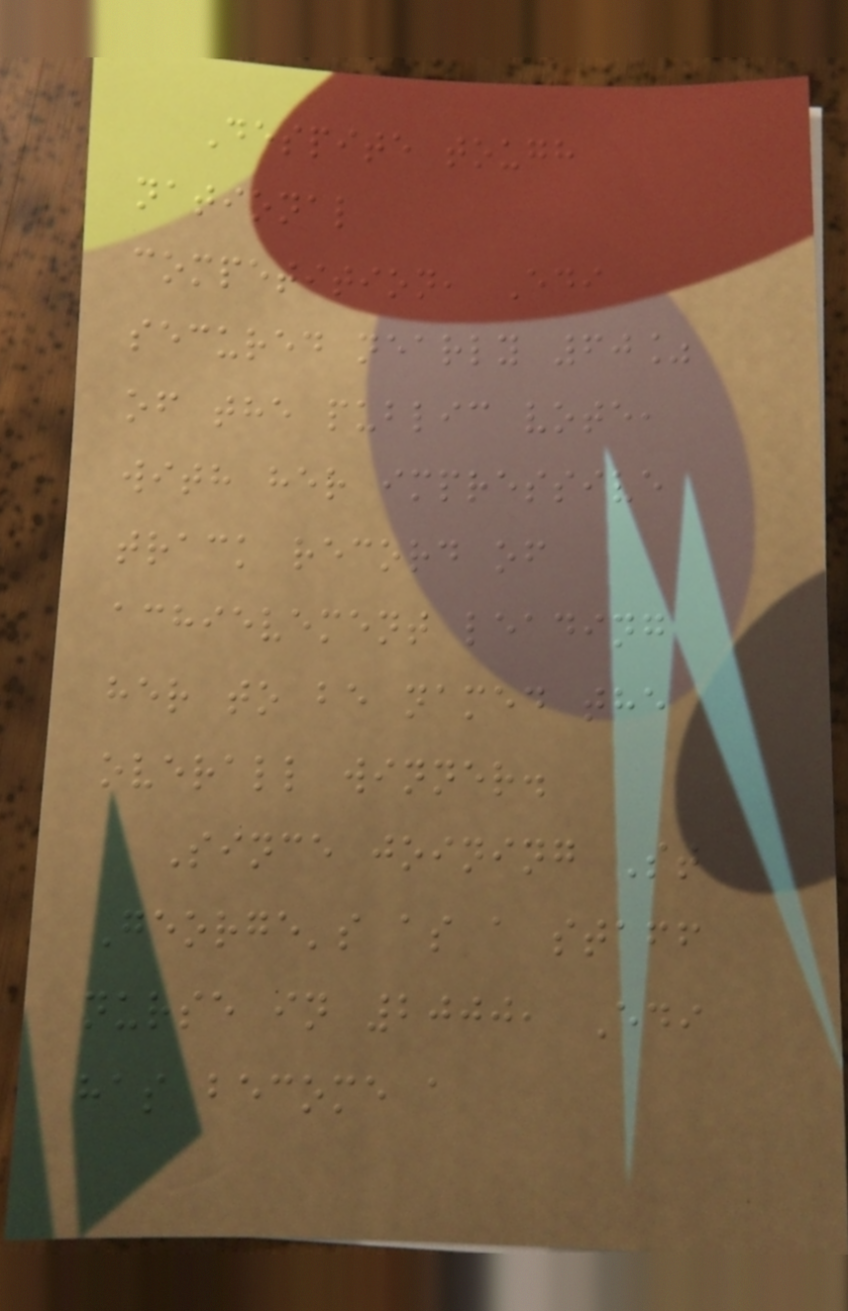Despite tough
national
competition, Edi
secured nearly 60%
of the public vote,
with her impressive
track record of
achievement leading
her to be named the
overall winner.
Since joining St
George's as a staff
nurse in 2000, Edi
has become a
